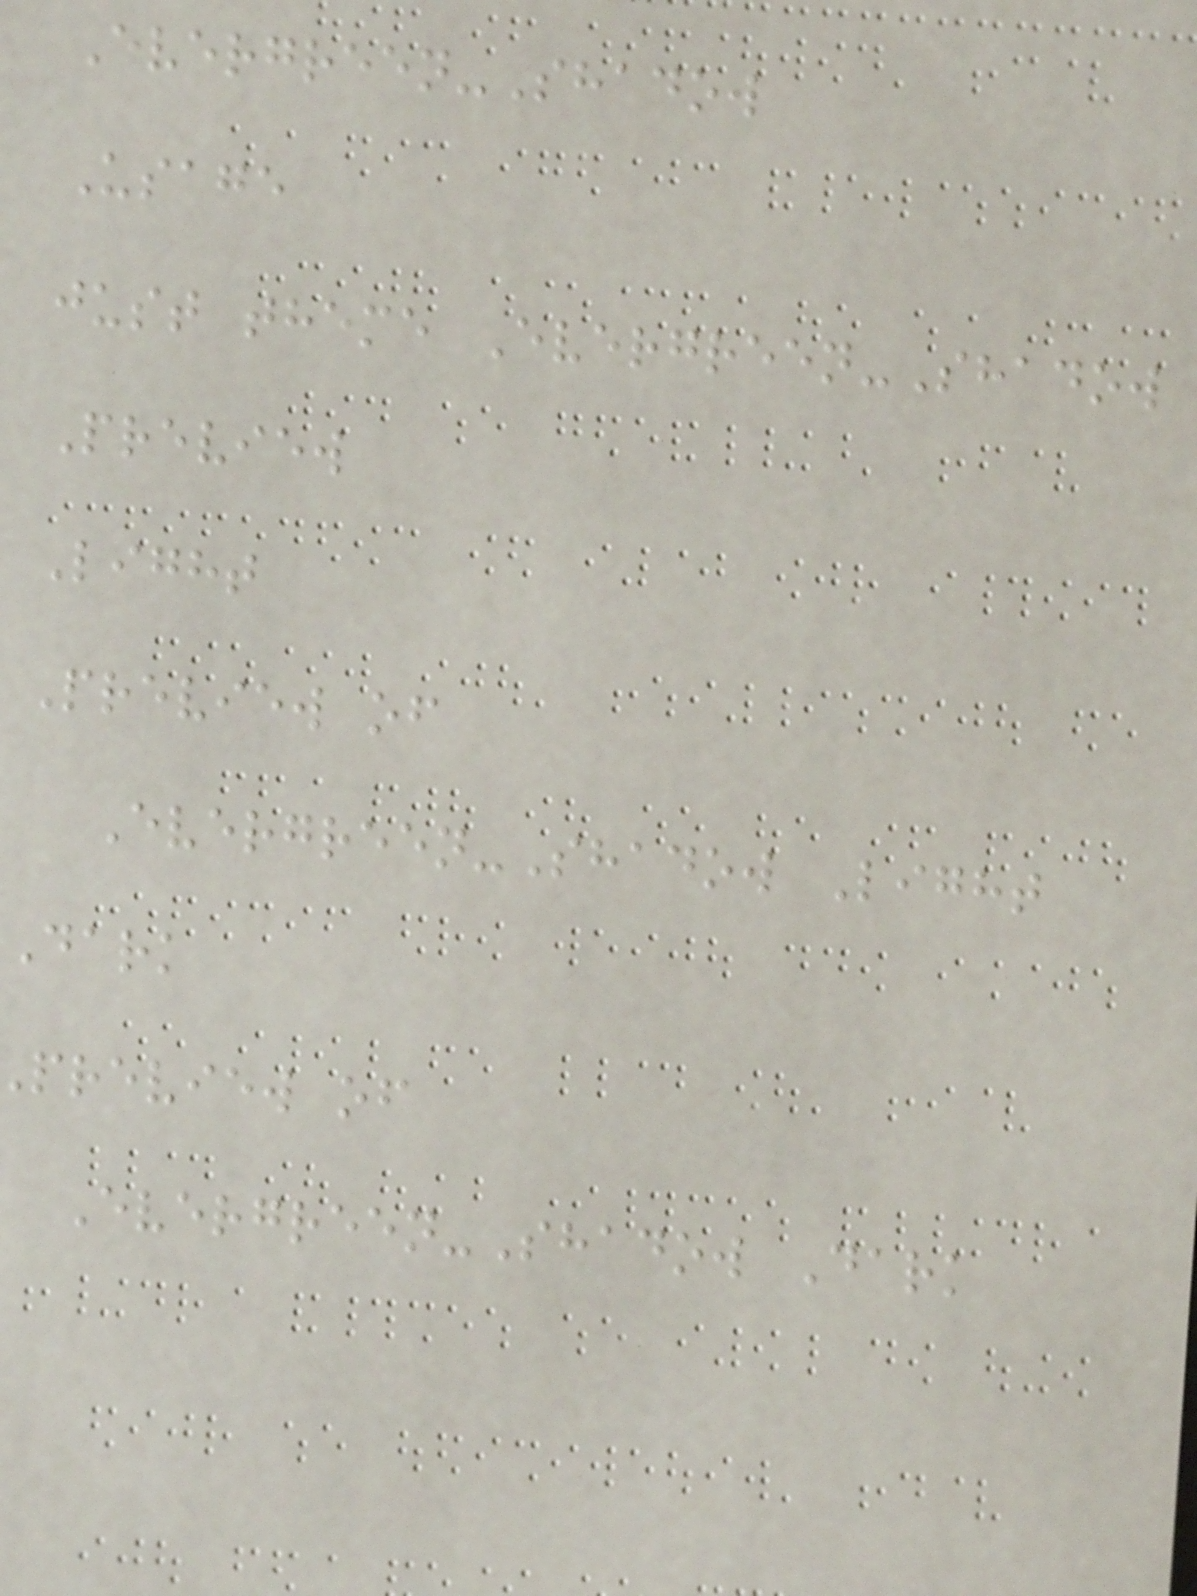Evergreen-Shadow
Usage
just theme Evergreen-Shadow
Preview
Light
Preview of
Evergreen-Shadow Light
Dark
preview of
Evergreen-Shadow Dark
